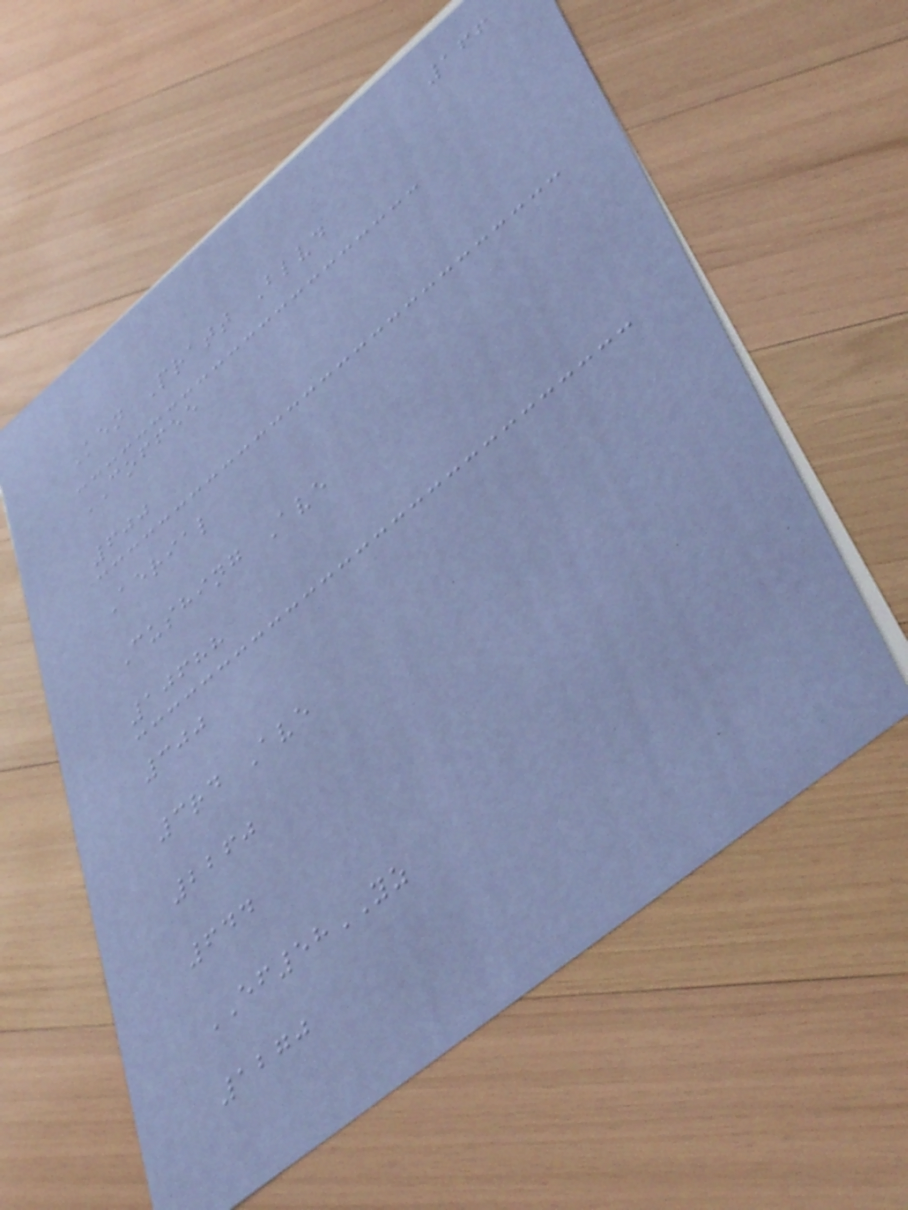166
Ken Pratt Blvd
COFFEE
600
Aerial
Cushing Ave
10688
300
3rd Ave
2260
644
EF58YZ
1270
